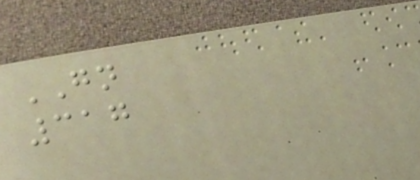GN
317
